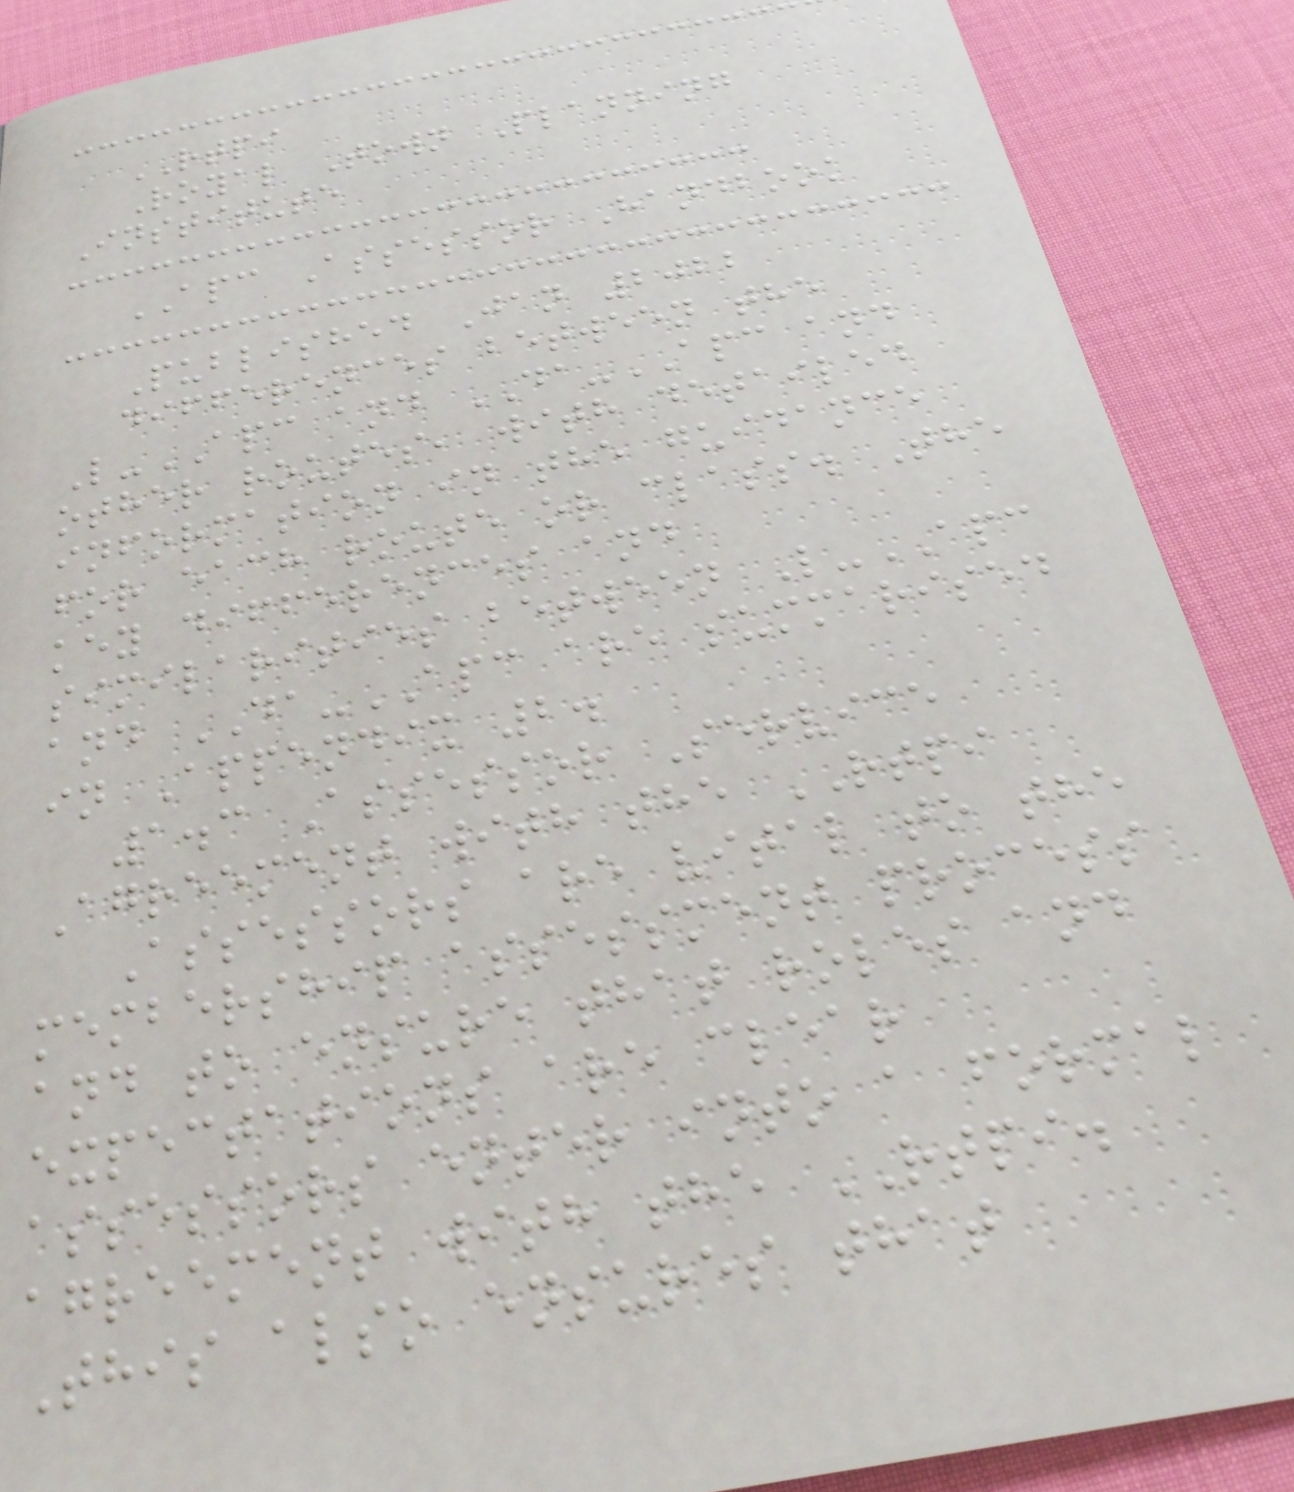RTPI
Royal Town Planning
Institute
APC Assessor Handbook
Published Jan 2022
differences between the
L-APC and DA-APC and
other routes, with detailed
information in the guidance
for each route or class. The
key differences and
similarities between L-APC
and DA-APC are summarised
in Appendix 2.
1.3 Assessor Service
Agreement with the RTPI
Assessors are vital to the
membership assessment process
and to ensure that roles and
expectations are clear
assessors enter into a formal
agreement with the RTPI.
This also ensures that
